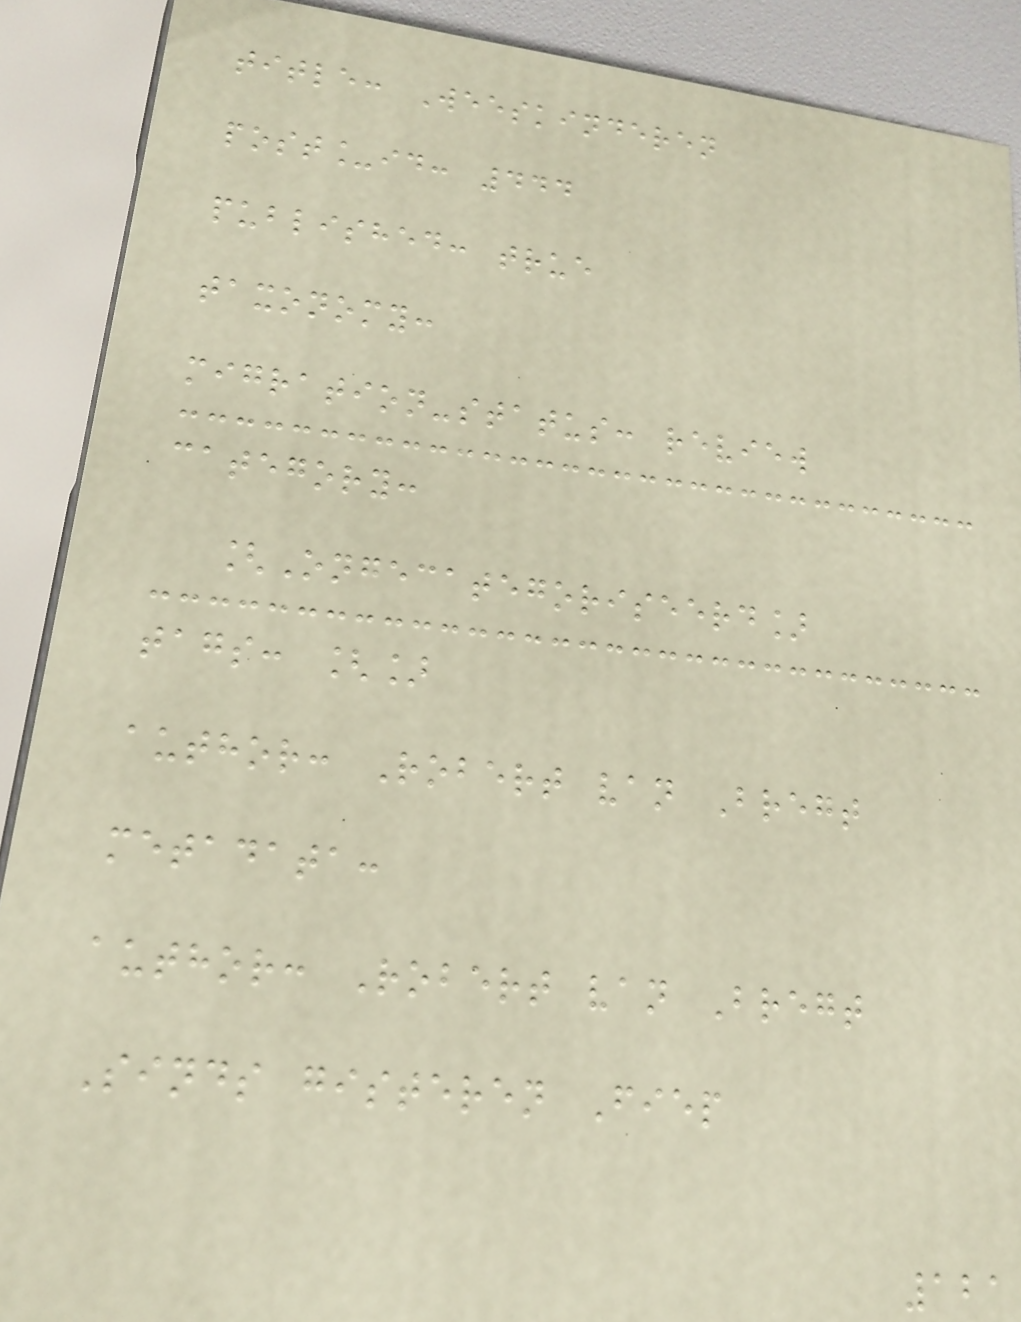title: Weeskinderen
post_id: 444
published: true
taxonomy:
migration-status: review
category:
[Ongecategoriseerd]
tags: []
author: Robert van Bregt
metadata:
author: Robert van Bregt
Sinds gisteren Fiep
121
